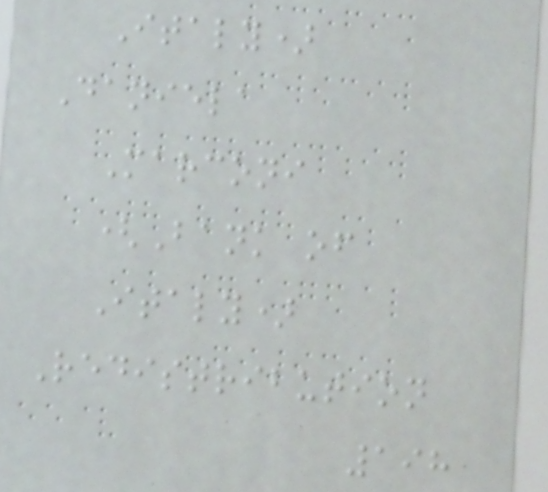Italy)
Daniela
Marconi
(Bank of
Italy)
Redistribution
198
